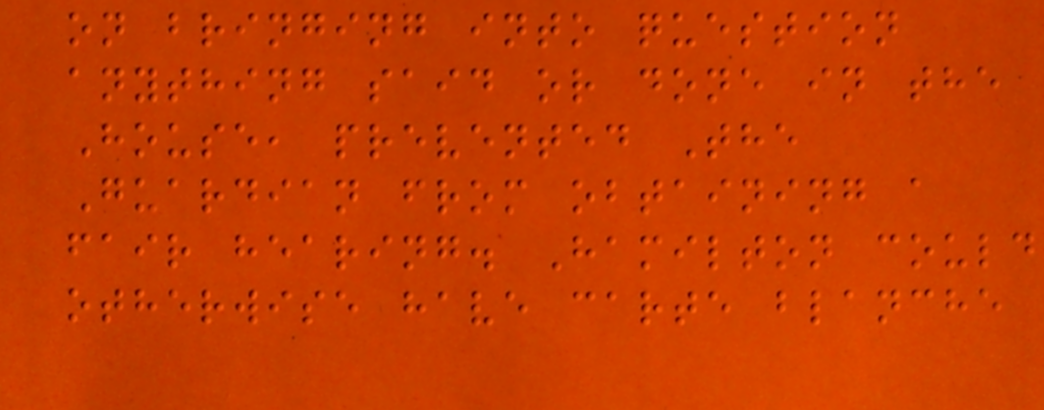on bringing into question
anything said or done in the
House, prevented The
Guardian from obtaining a
fair hearing. Hamilton could
otherwise have carte blanche
